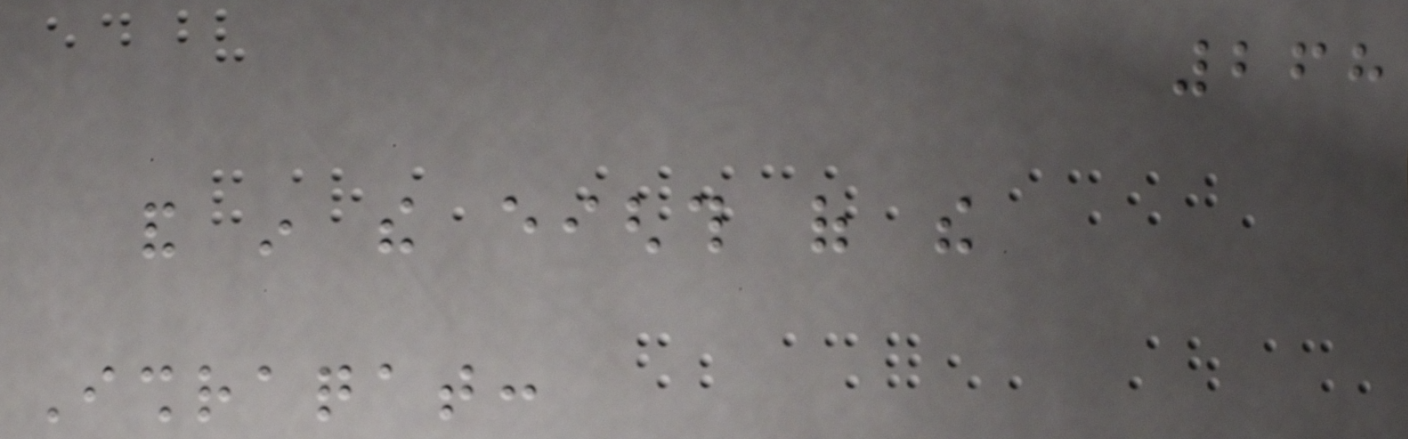268
and in the eighth of the
Ishraqat:
